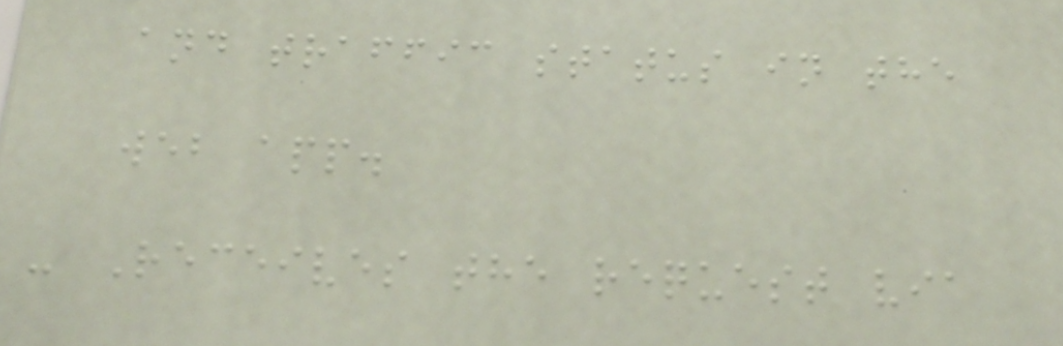and traffic status in the
web app.
- Receives the request via
